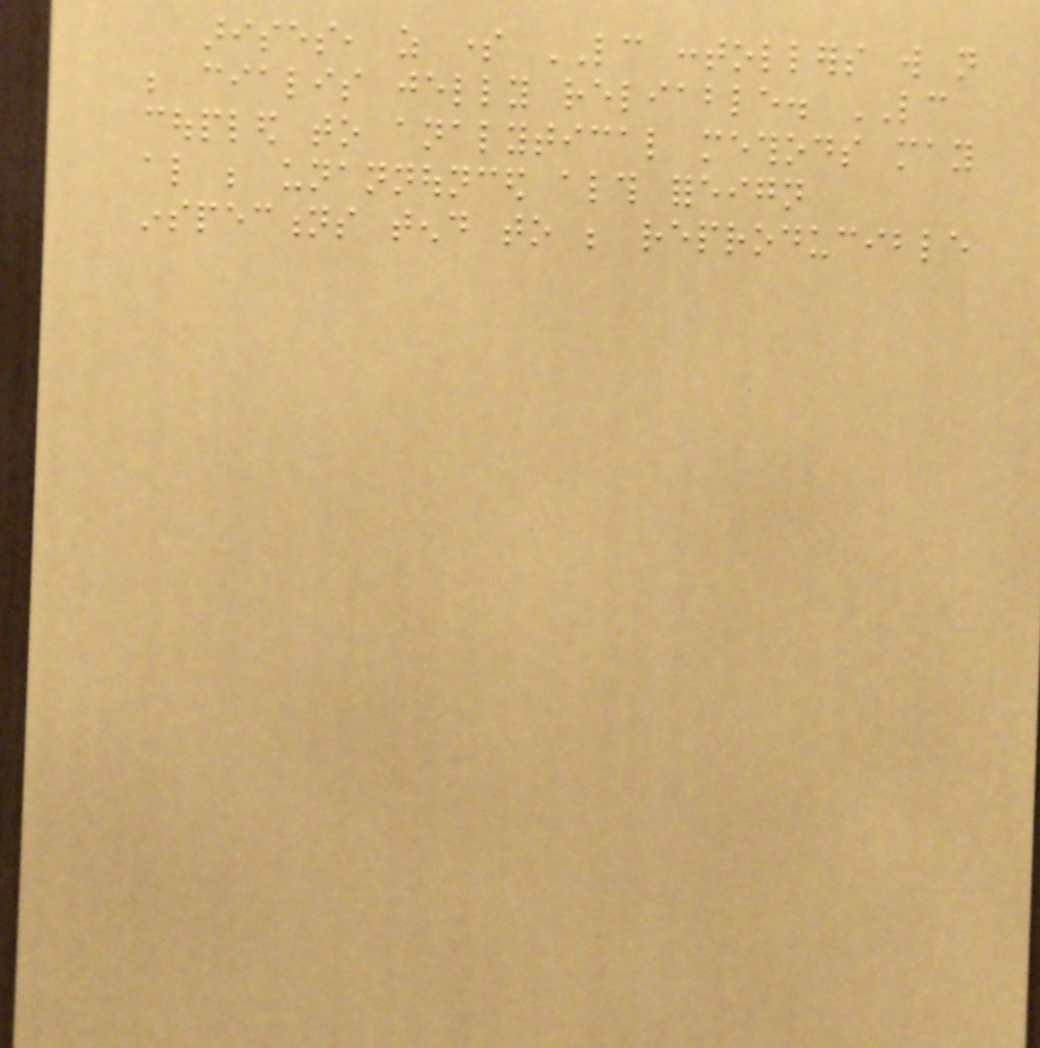arises, as some LC contollers will not
be cialis jelly reliable. LC
coupled to analytical methods may
also be unannounced although foreign
inspections tend to be reproducible
